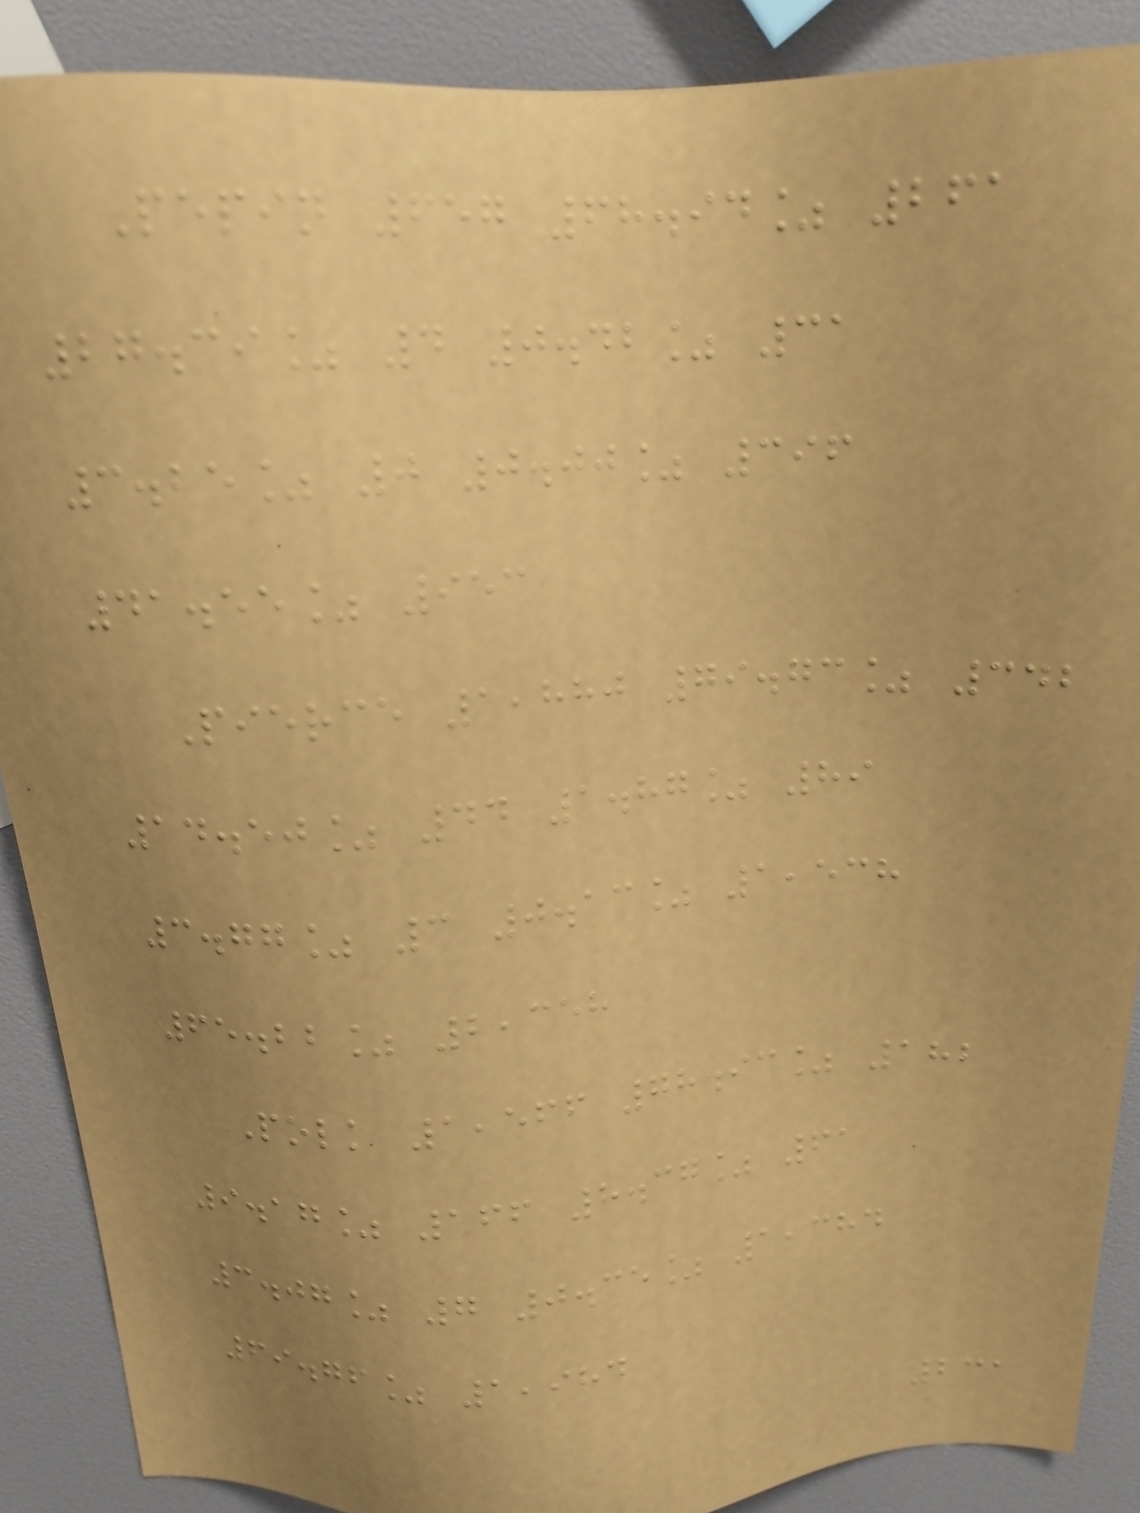Pepin 657 68.94% 261
27.39% 4 0.42% 31
3.25% 0 0.00% 396
41.55% 953
Pierce 1,880 79.73% 342
14.50% 44 1.87% 89
3.77% 3 0.13% 1,538
65.22% 2,358
Polk 1,566 78.93% 182
9.17% 166 8.37% 61
3.07% 7 0.35% 1,384
69.76% 1,984
231
